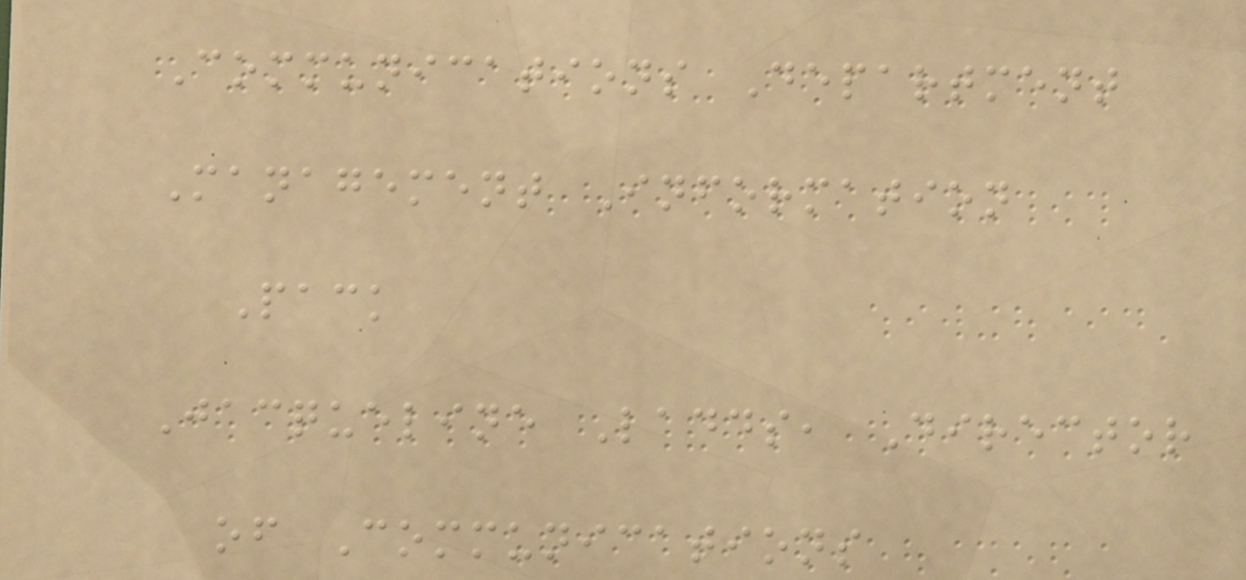Communications Department
Management Information
Pack
Jacqueline Ladds, Director
of Communications
